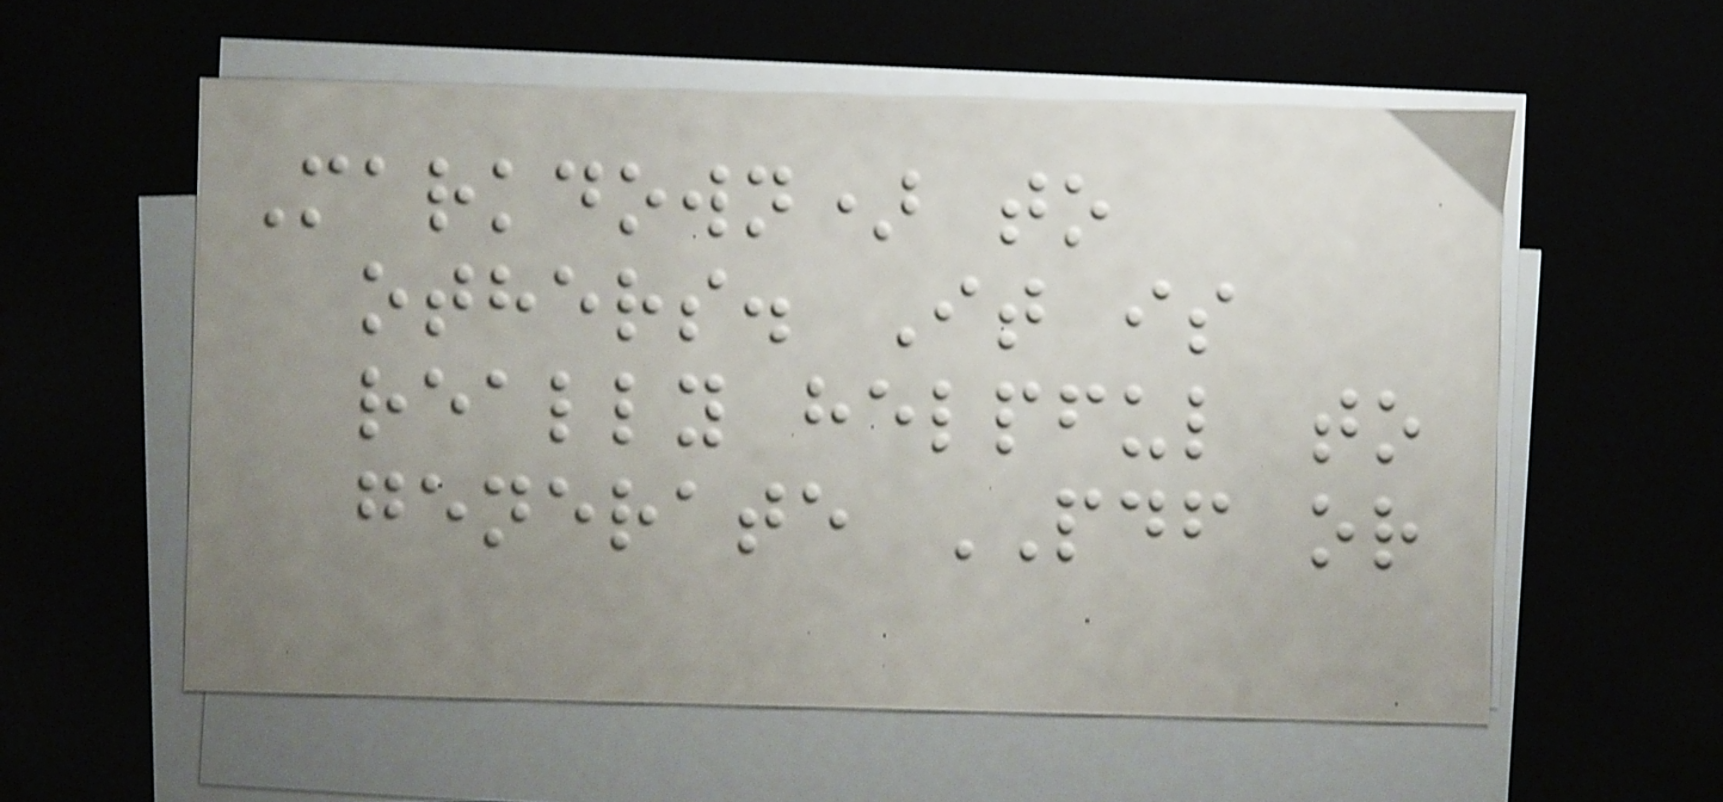Markdown) to
others. It is
really helpful to
generate PDF or
